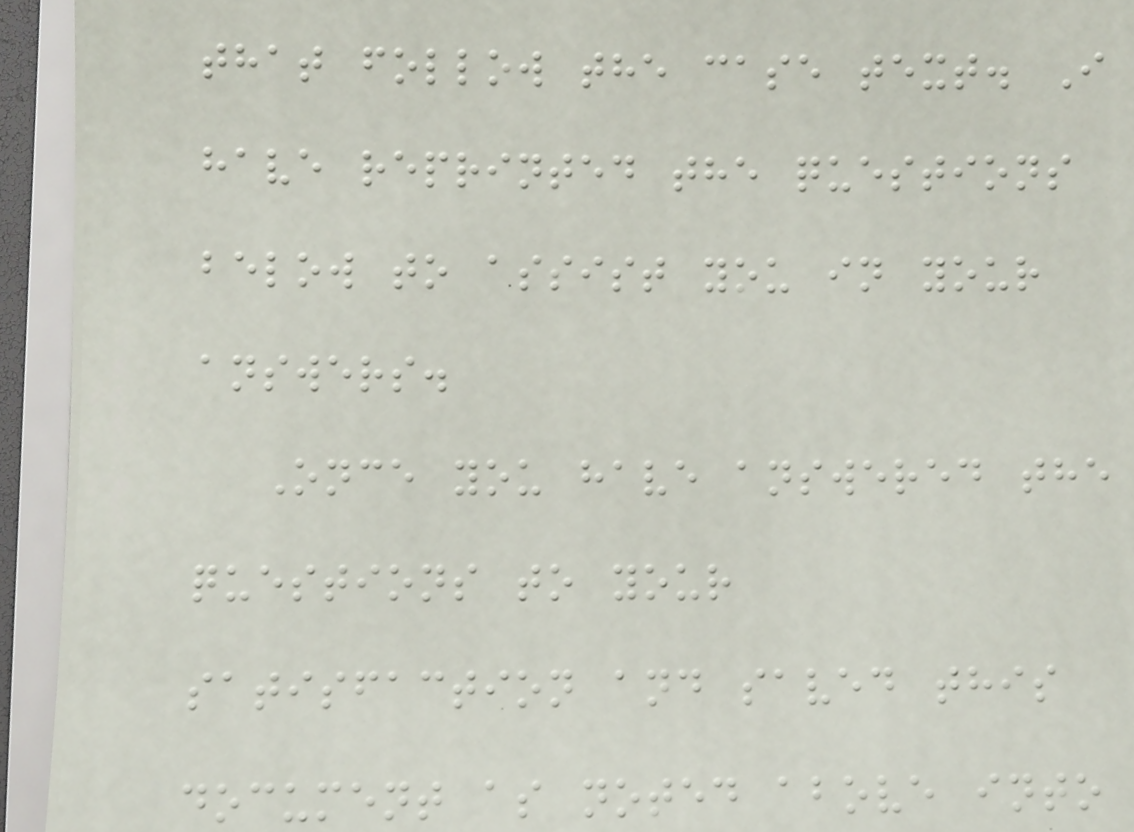that follow the case text. I
have reprinted the questions
below to assist you in your
answers.
Once you have answered the
questions to your
satisfaction and saved this
document as noted above into
